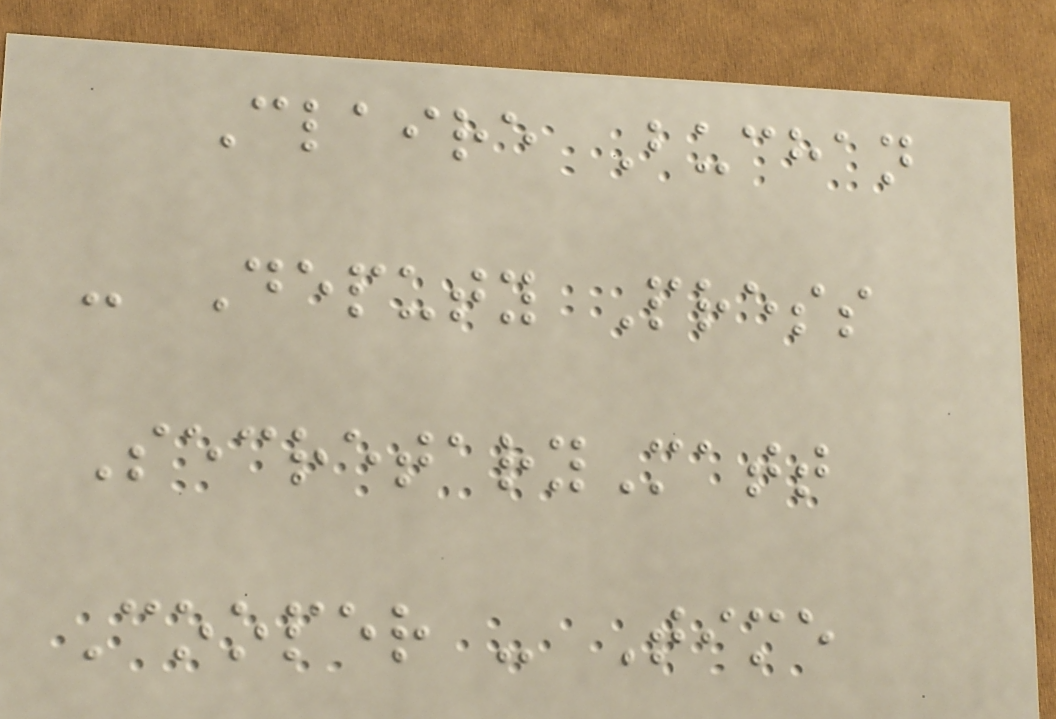Claire Buchan
- Deputy Press
SecretaryMatt
Cooper - Time
